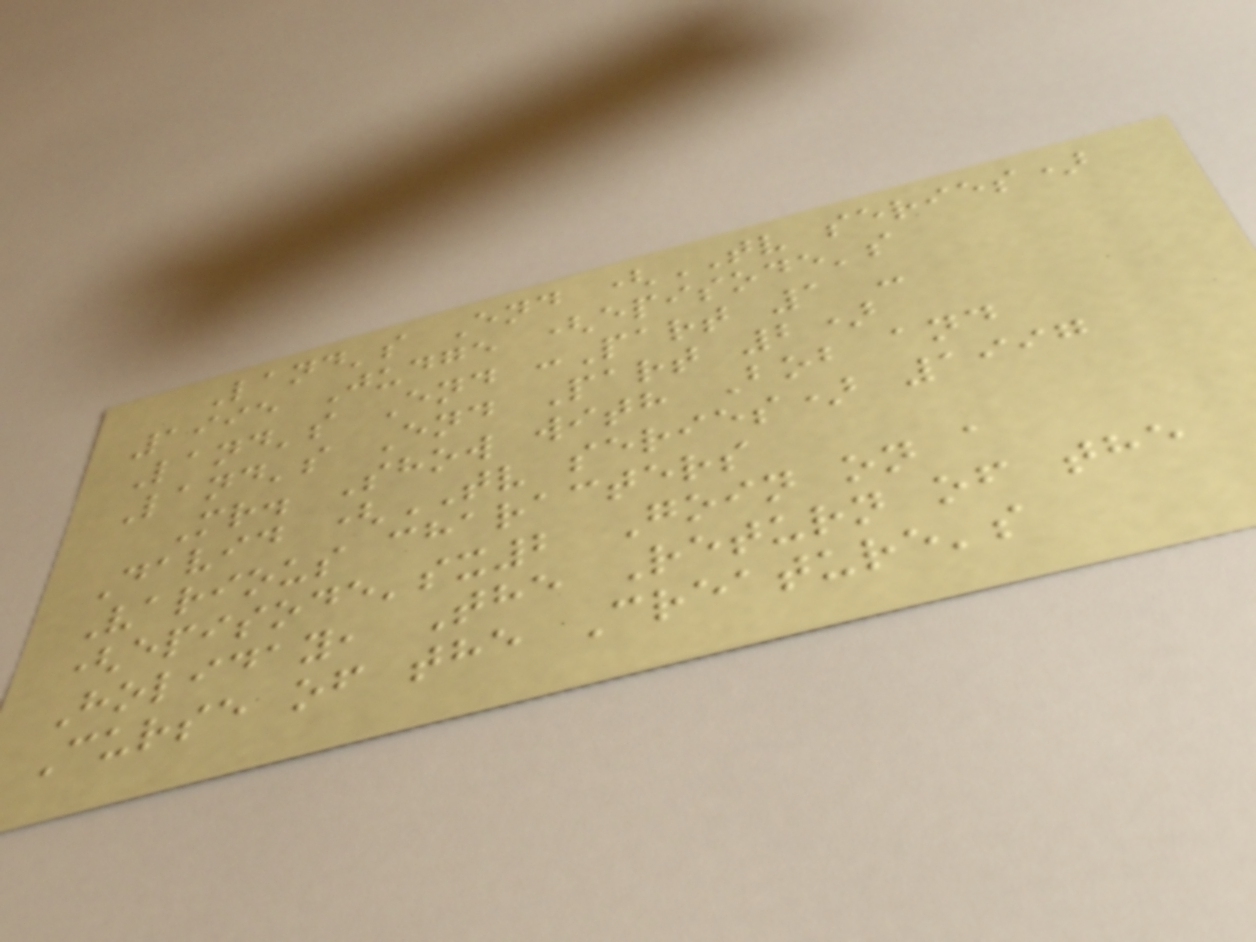Land's End (TV series)
1995 Judge (episode's
Land's End :Part 1 -
Land's End Part 2)
Mr. Show with Bob and
David (TV series) 1997
Various characters
(episode'sx2 Goin on a
Holiday, The Return of the
Curse of the Creature's
